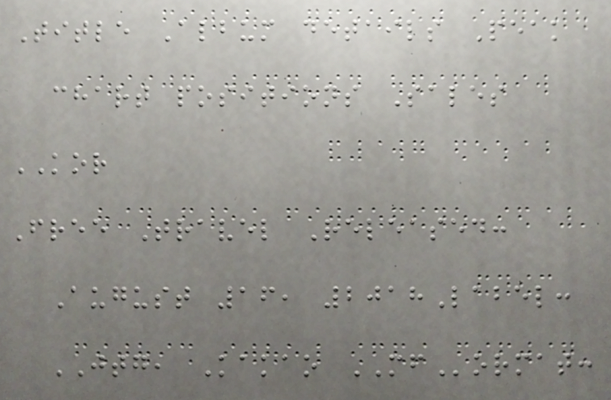Title Album details Peak
chart positions Sales
KOR
Free Travel Released:
August 16, 2018Label:
JTG, Kakao MFormat:
